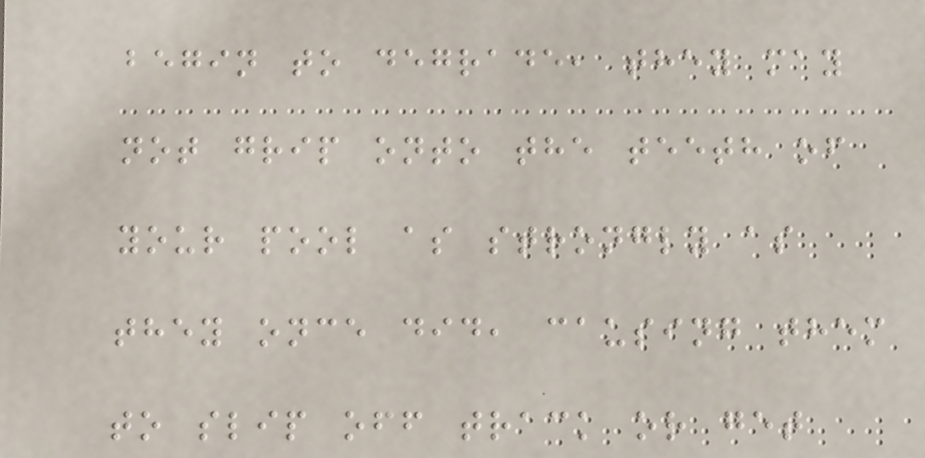begin to degrade, they may
not grip onto the teeth of
your pool as strongly as
they once did, causing them
to slip off track or get
